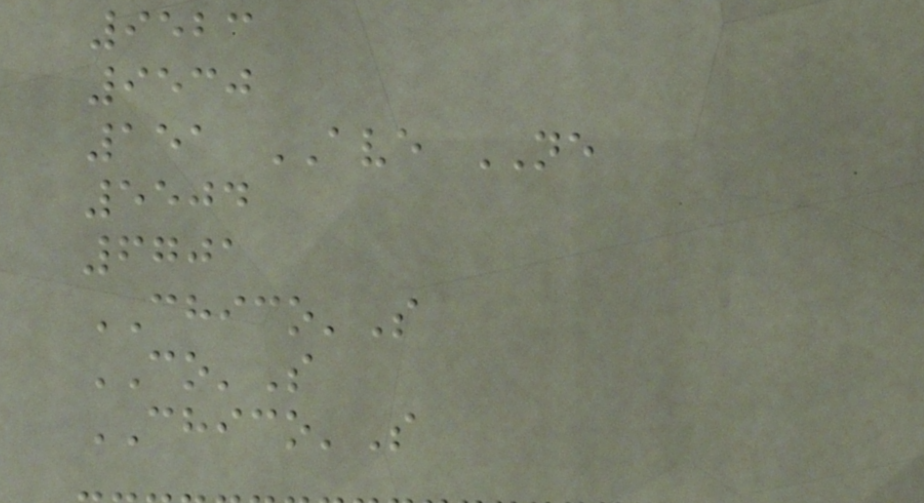9523
9530
151 AVE NE
5504
6701
CHICO'S
CO'S
CHICO'S
